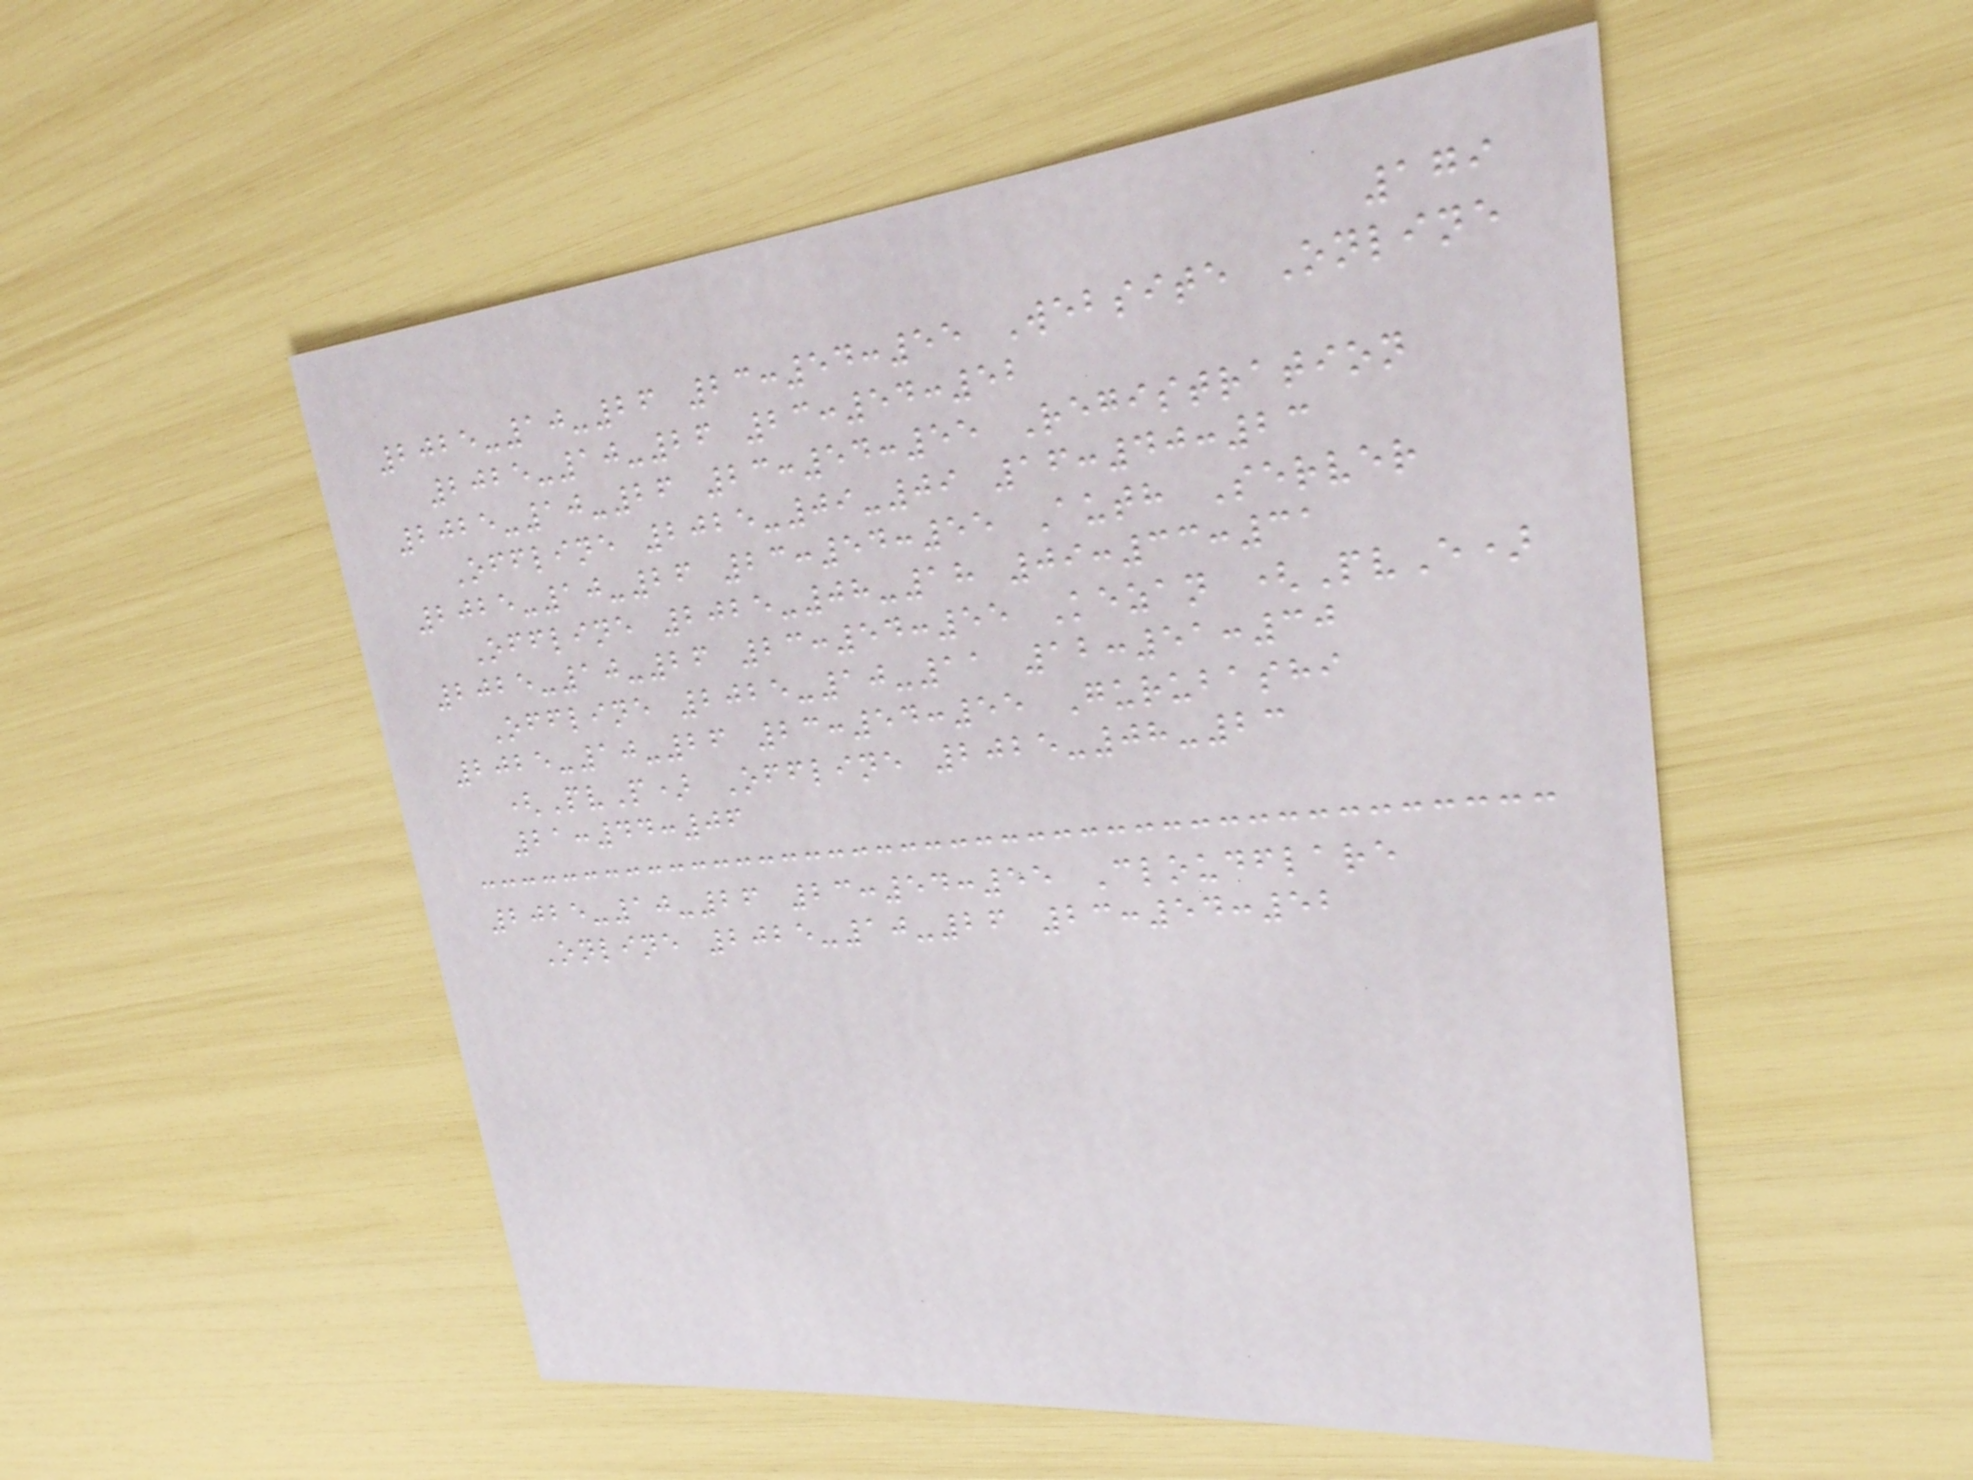179
2025-10-26 23:54:55 Website Online
2025-10-26 23:54:52
2025-10-26 23:54:55 Registration
Offline 2025-09-09 16:40:23
2025-10-26 23:54:55 Auth Server
Offline 2025-08-18 09:33:31
2025-10-26 23:54:55 Kezan (PvE)
Offline 2025-10-11 12:51:30
2025-10-26 23:54:55 Gurubashi
(PvP) Offline 2025-08-23
21:44:06
2025-10-26 23:54:55 Cloudflare
Online 2025-10-26 23:54:52
